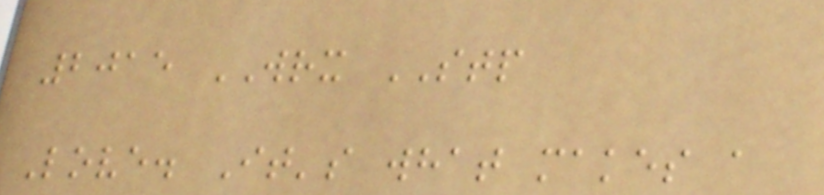2015 WRX STP
Love. It's what makes a
